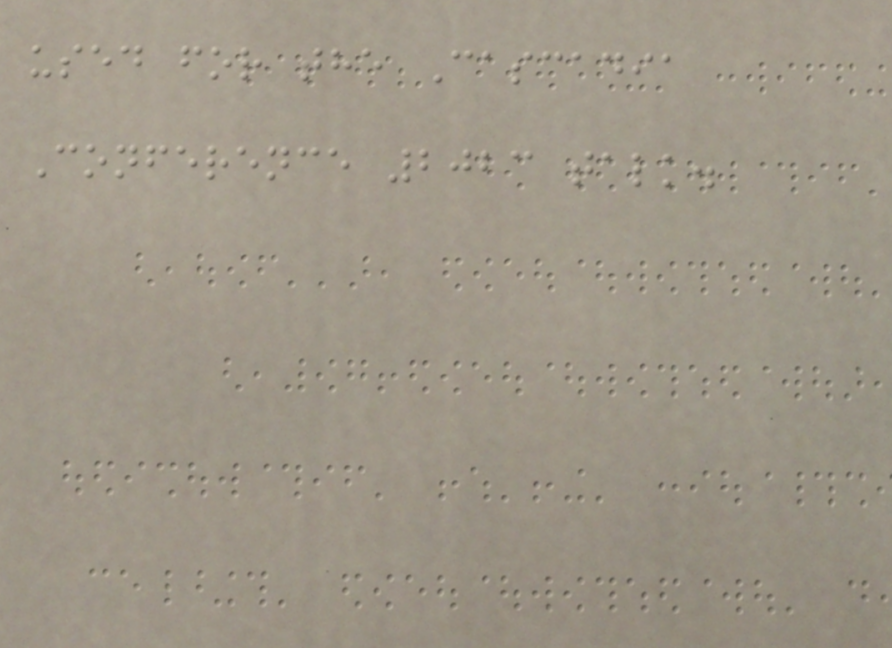used for the Cascadia
Conference 2023 talk.
